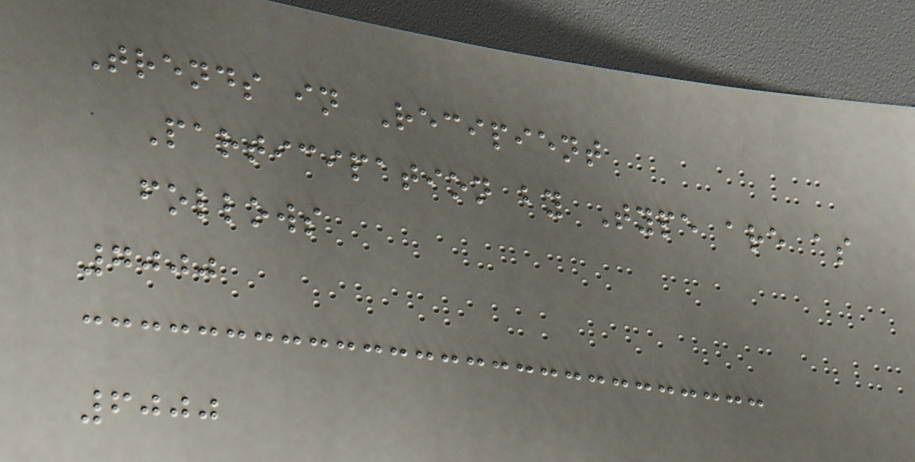Trends in Recipient
Participation by Type are as
follows
7000
6000
